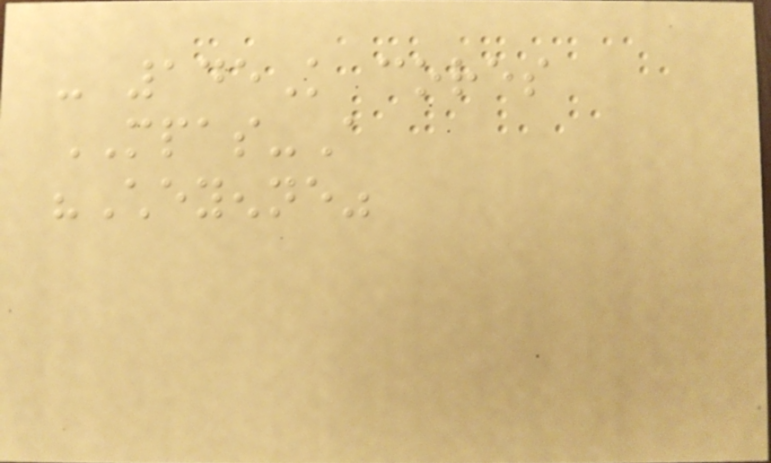- 145K cores
MPAS-A
"Cheyenne"
